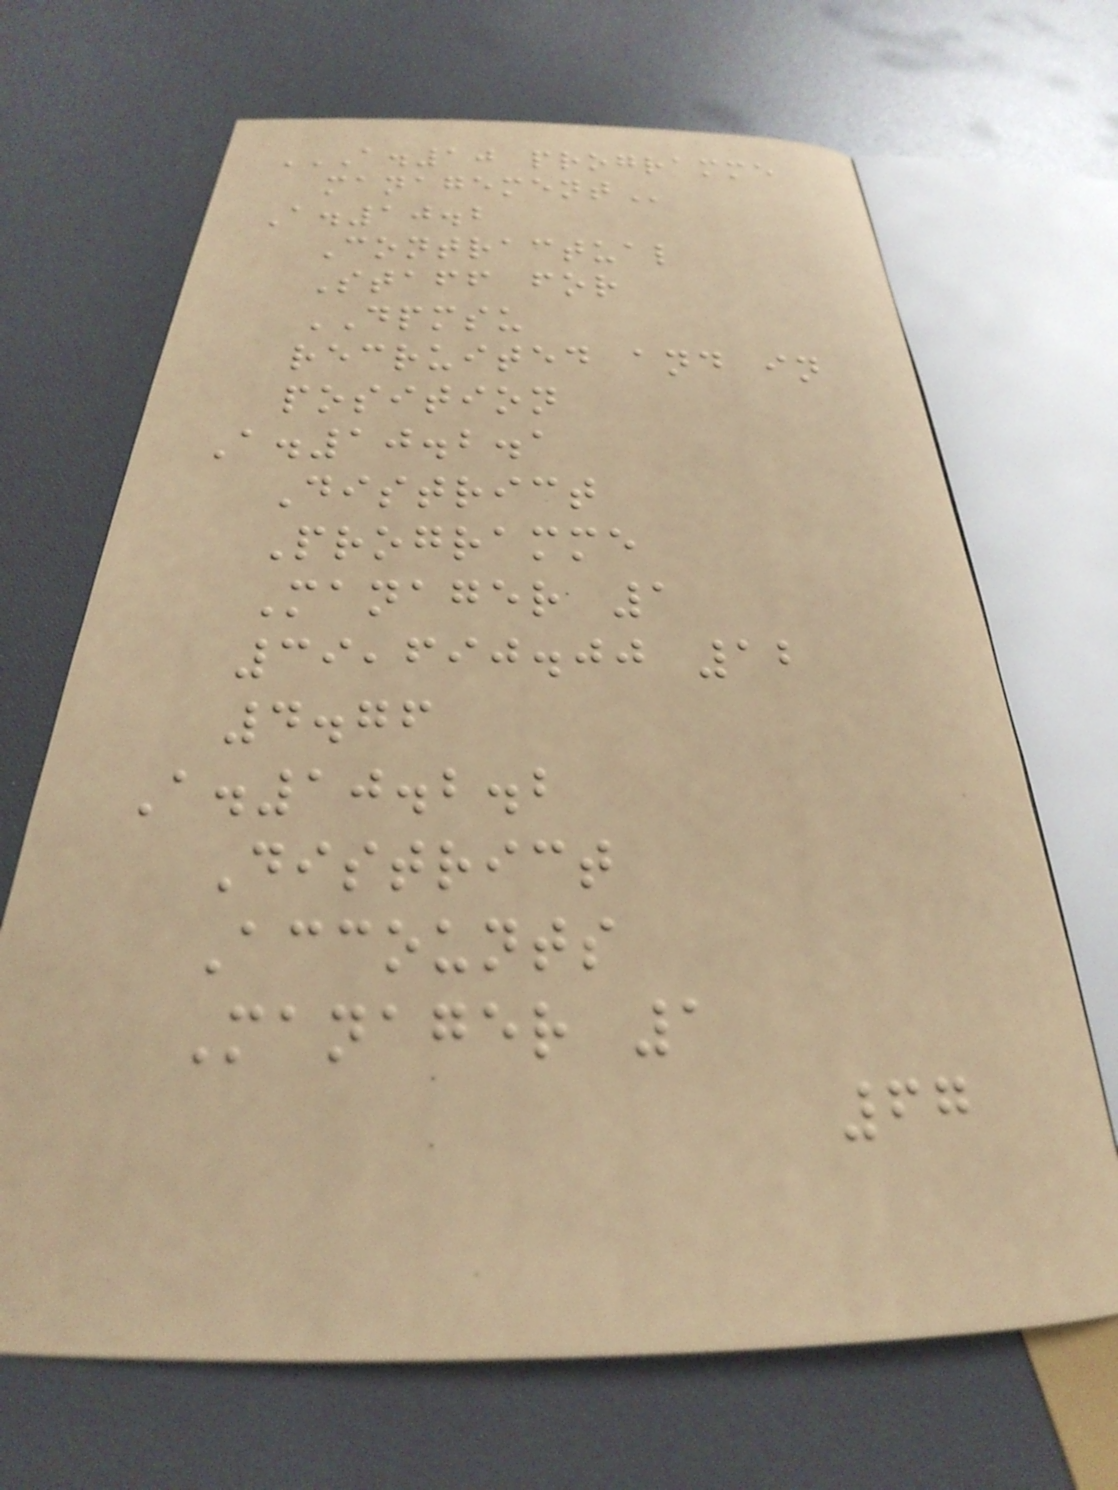A.10 PROGRAMME
MANAGEMENT
A.10.2
Contractual
Staff for
DPMSU
recruited and in
position
A.10.2.1
District
Programme
Manager 1
39,690.00 12
4.76
A.10.2.2
District
Accounts
Manager 1
67
